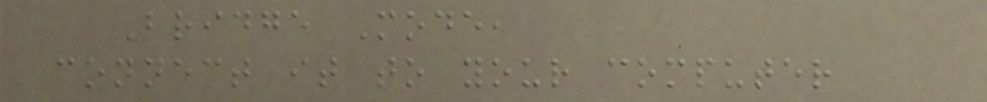Bridge Mode,
connect it to your computer
